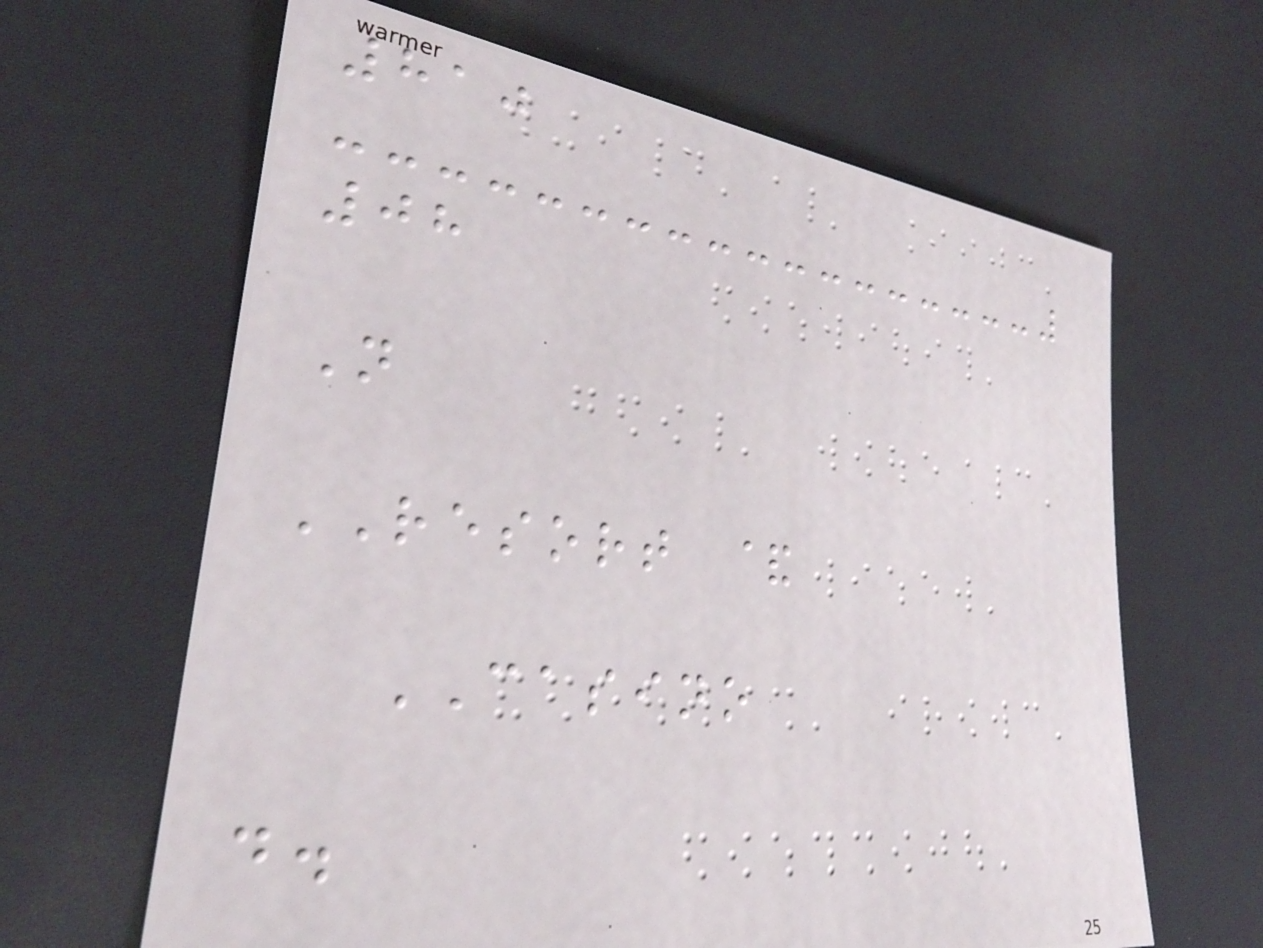810
08
N
RESORT &
CASINO
d.
